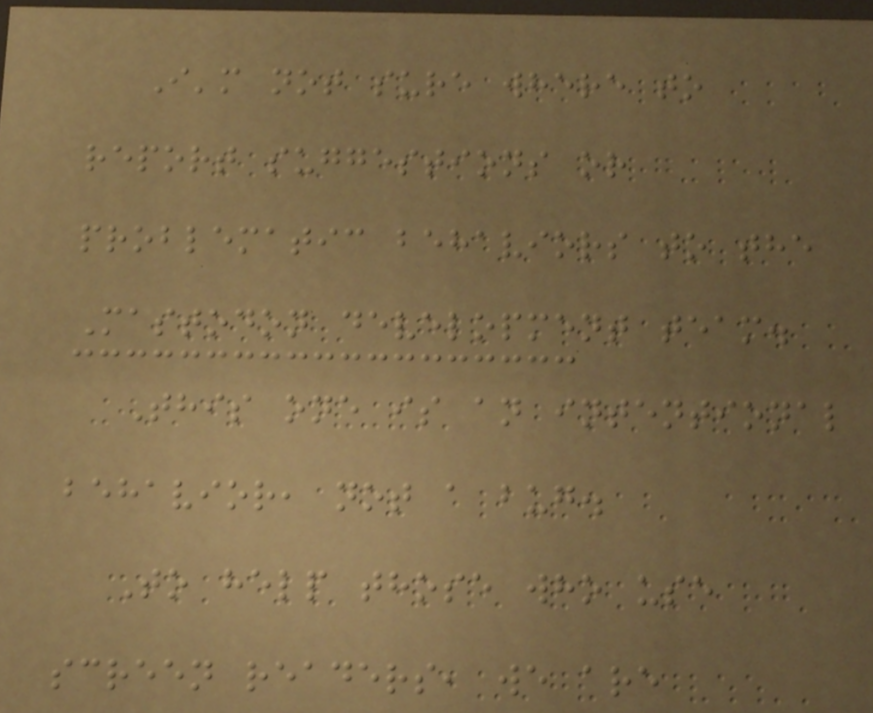I'm not sure where to
report suggestions or
problematic behaviors to the
Mastodon development team.
This one is an intentional
behavior, not a bug.
To help those who use
screen readers, we are
